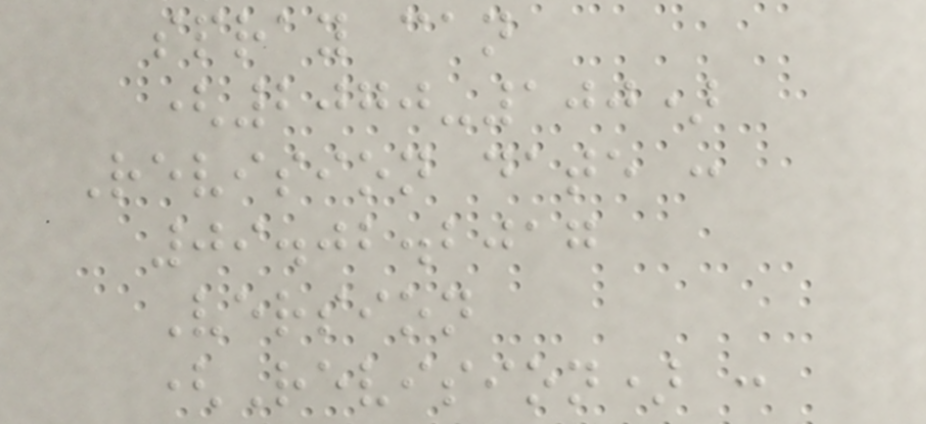spray can
(2070-100)
Revision date :
09.02.2017
Version
(Revision) :
